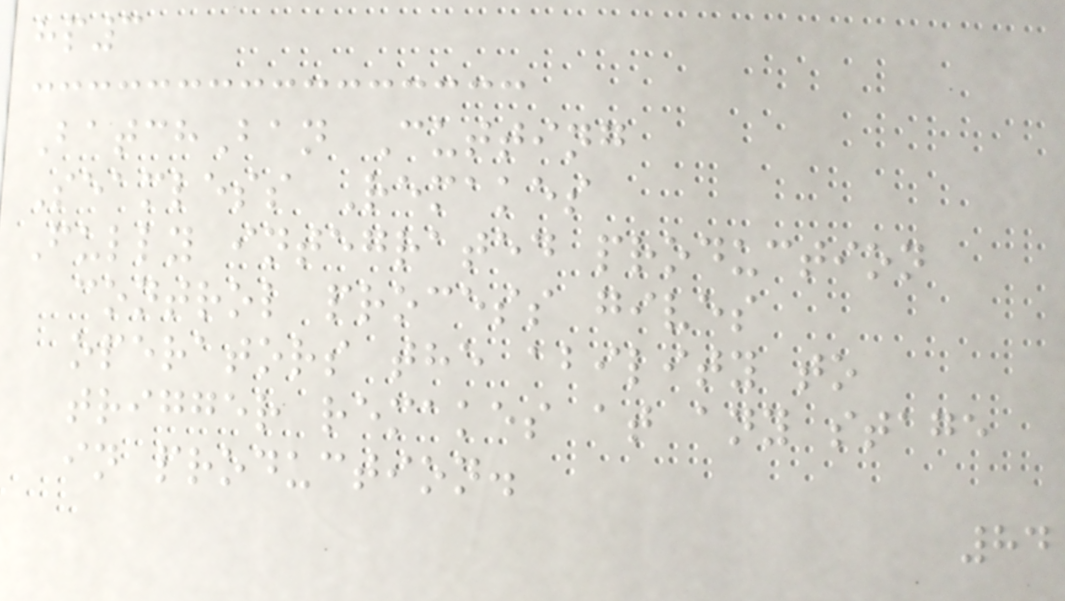hp3
BatchBan Cutting
Seamless Remakes
Fully integrated production
control process gives
operators the ability to
trigger remakes at any stage
in production.
84
